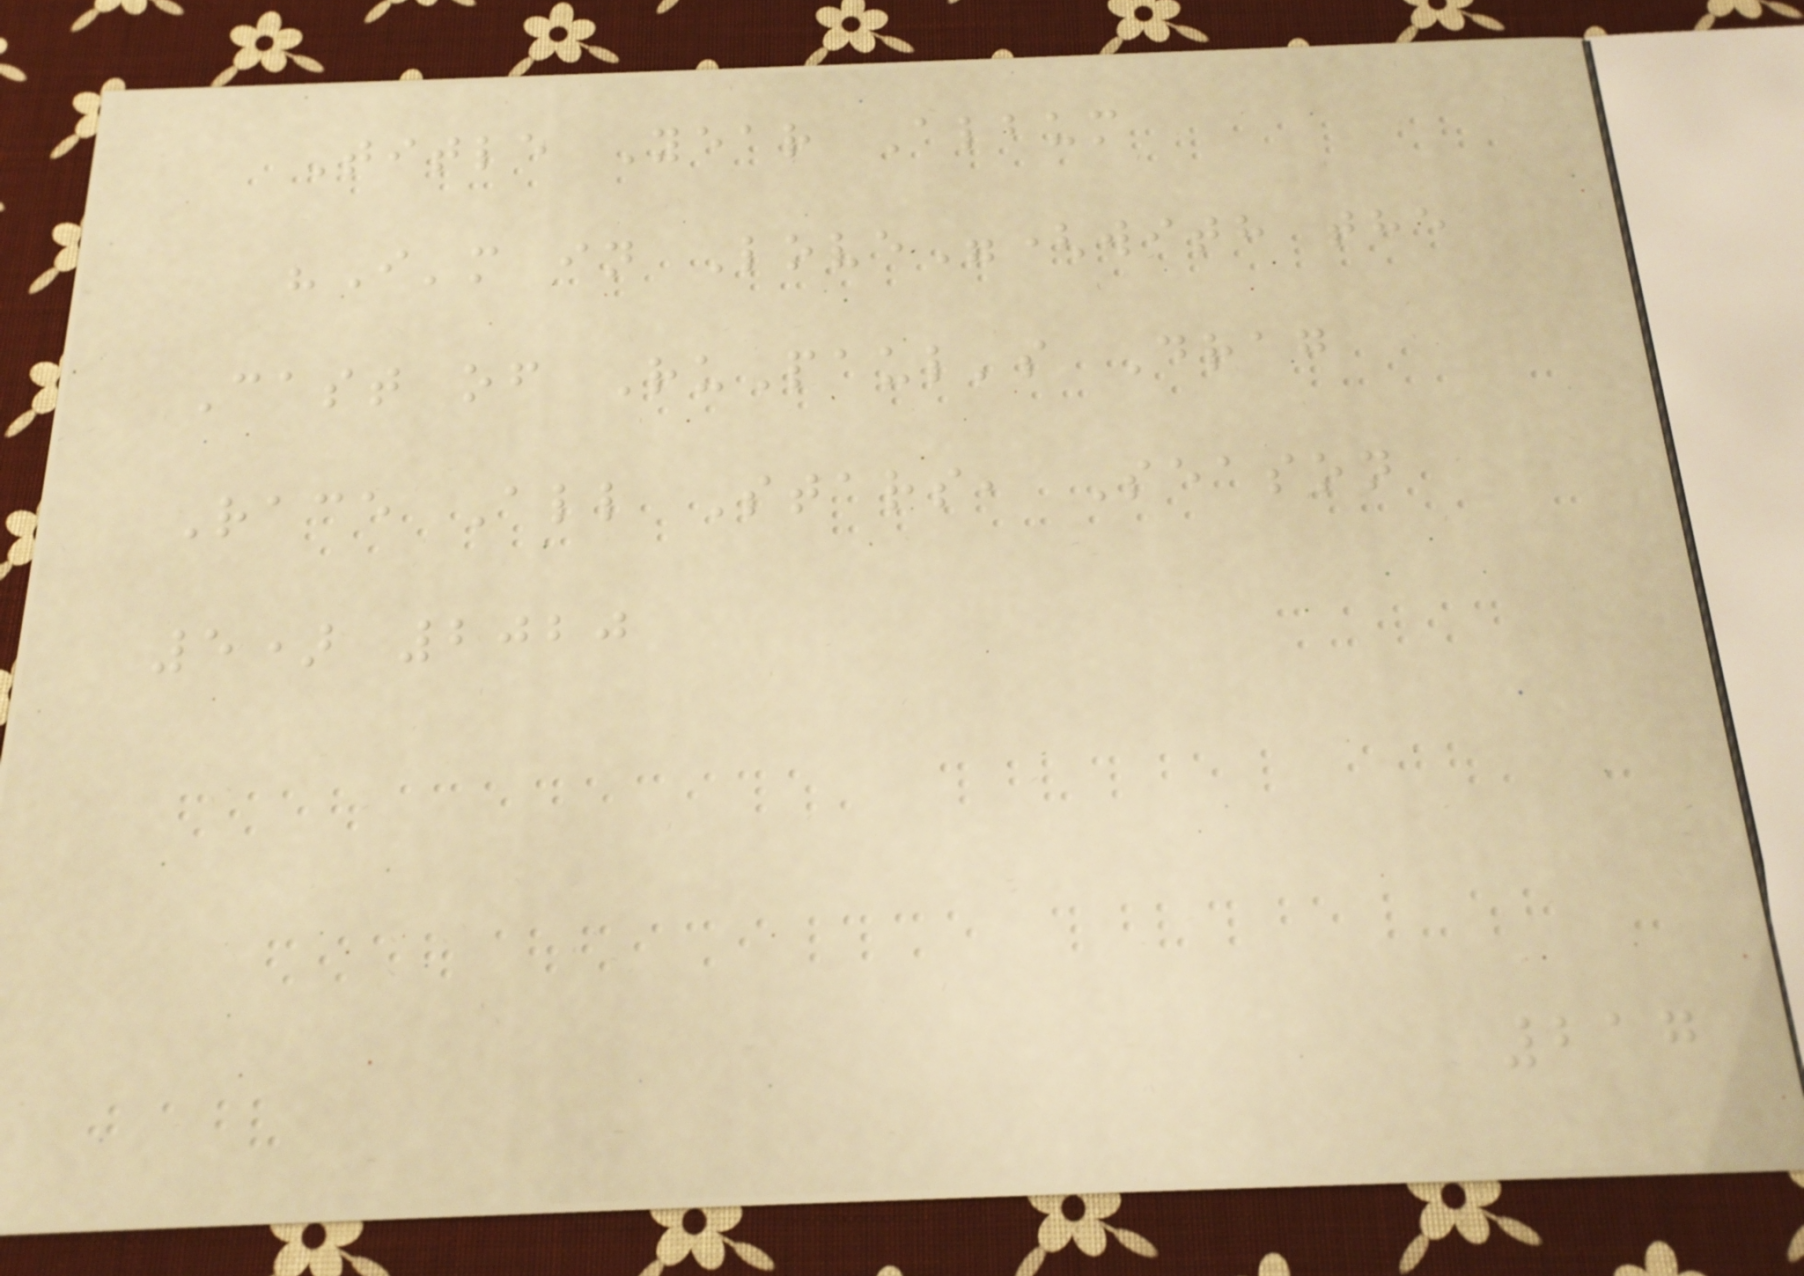Title Year Album
"I'm in Love"(with the
Cast of RuPaul's Drag
Race All Stars, Season
5) 2020
217
